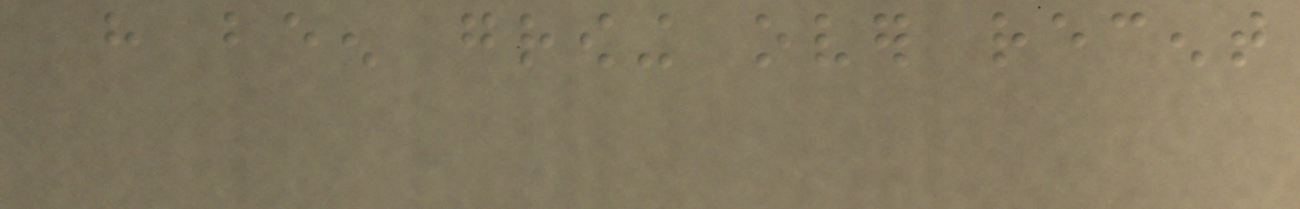have been growing over recent
